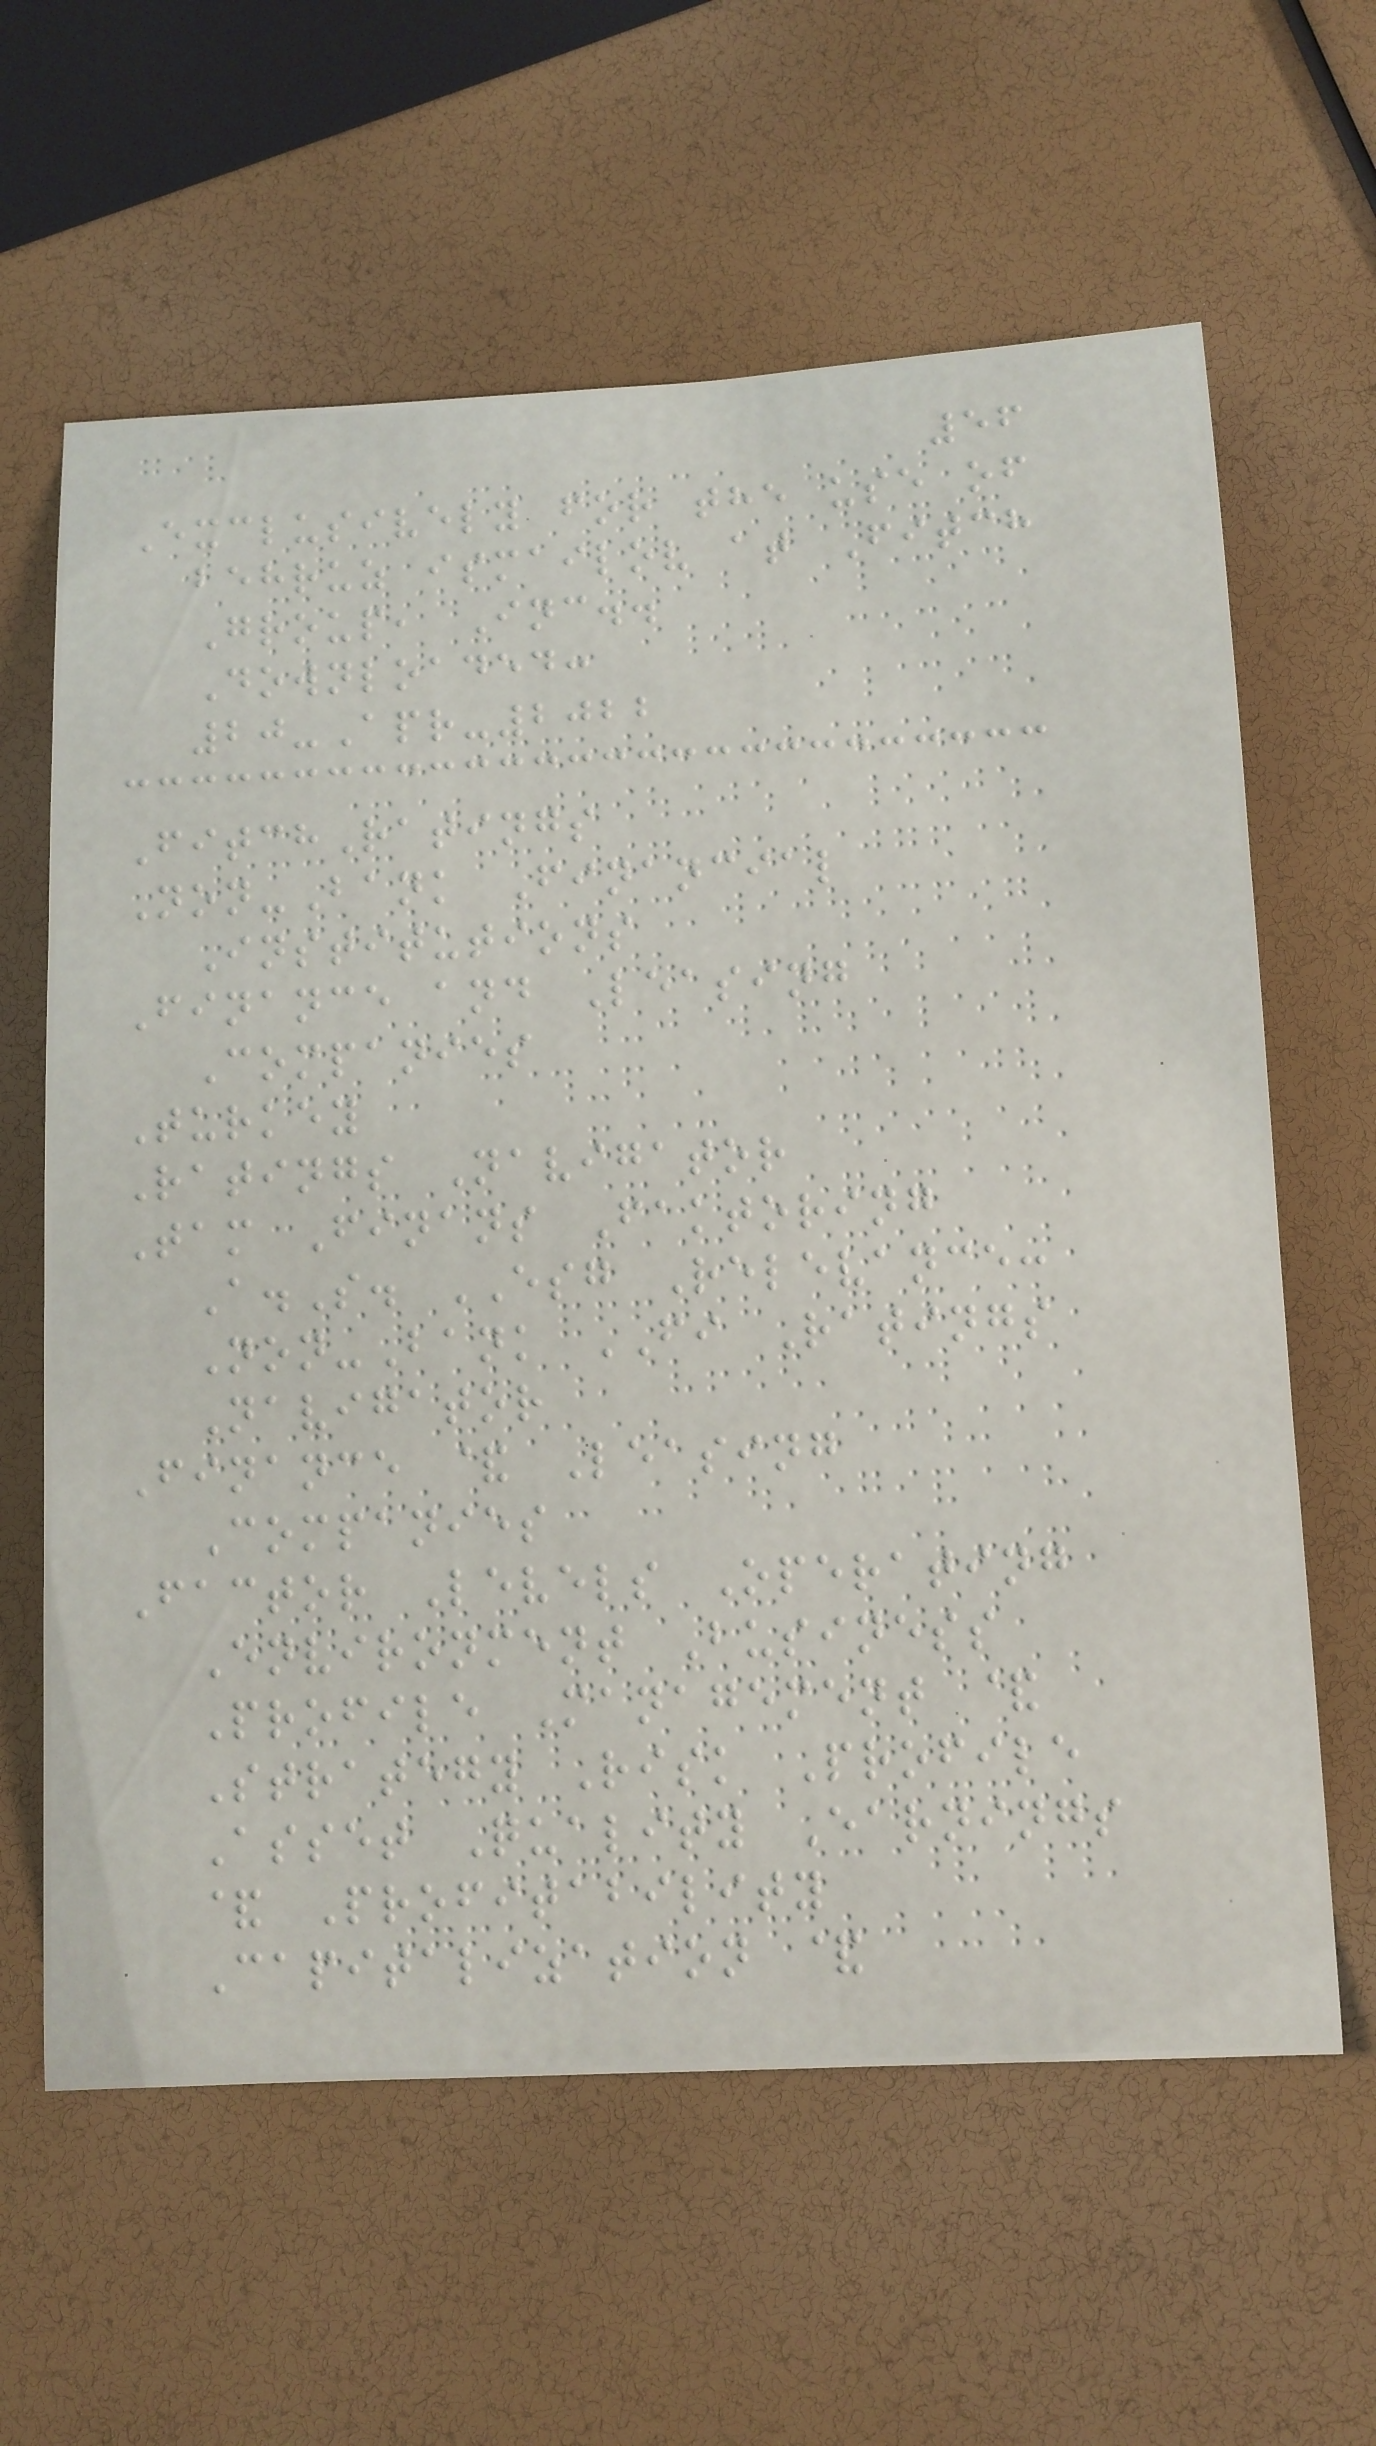56
Exclusively for the use of
behruz ismailov at Fitch
Group, Inc..
Downloaded:
20-Apr-2022
FitchRatings
Non-Bank Financial
Institutions
Finance and Leasing
Companies
Turkey
Ratings Navigator
Tam Finans Faktoring
A.S. ESG Relevance:
Non-Bank FI Ratings
Navigator
Finance & Leasing
Companies
Factor Levels Operating
Environment Business
Profile Management &
Strategy Risk Profile
Asset Quality Earnings
& Profitability
Capitalization &
